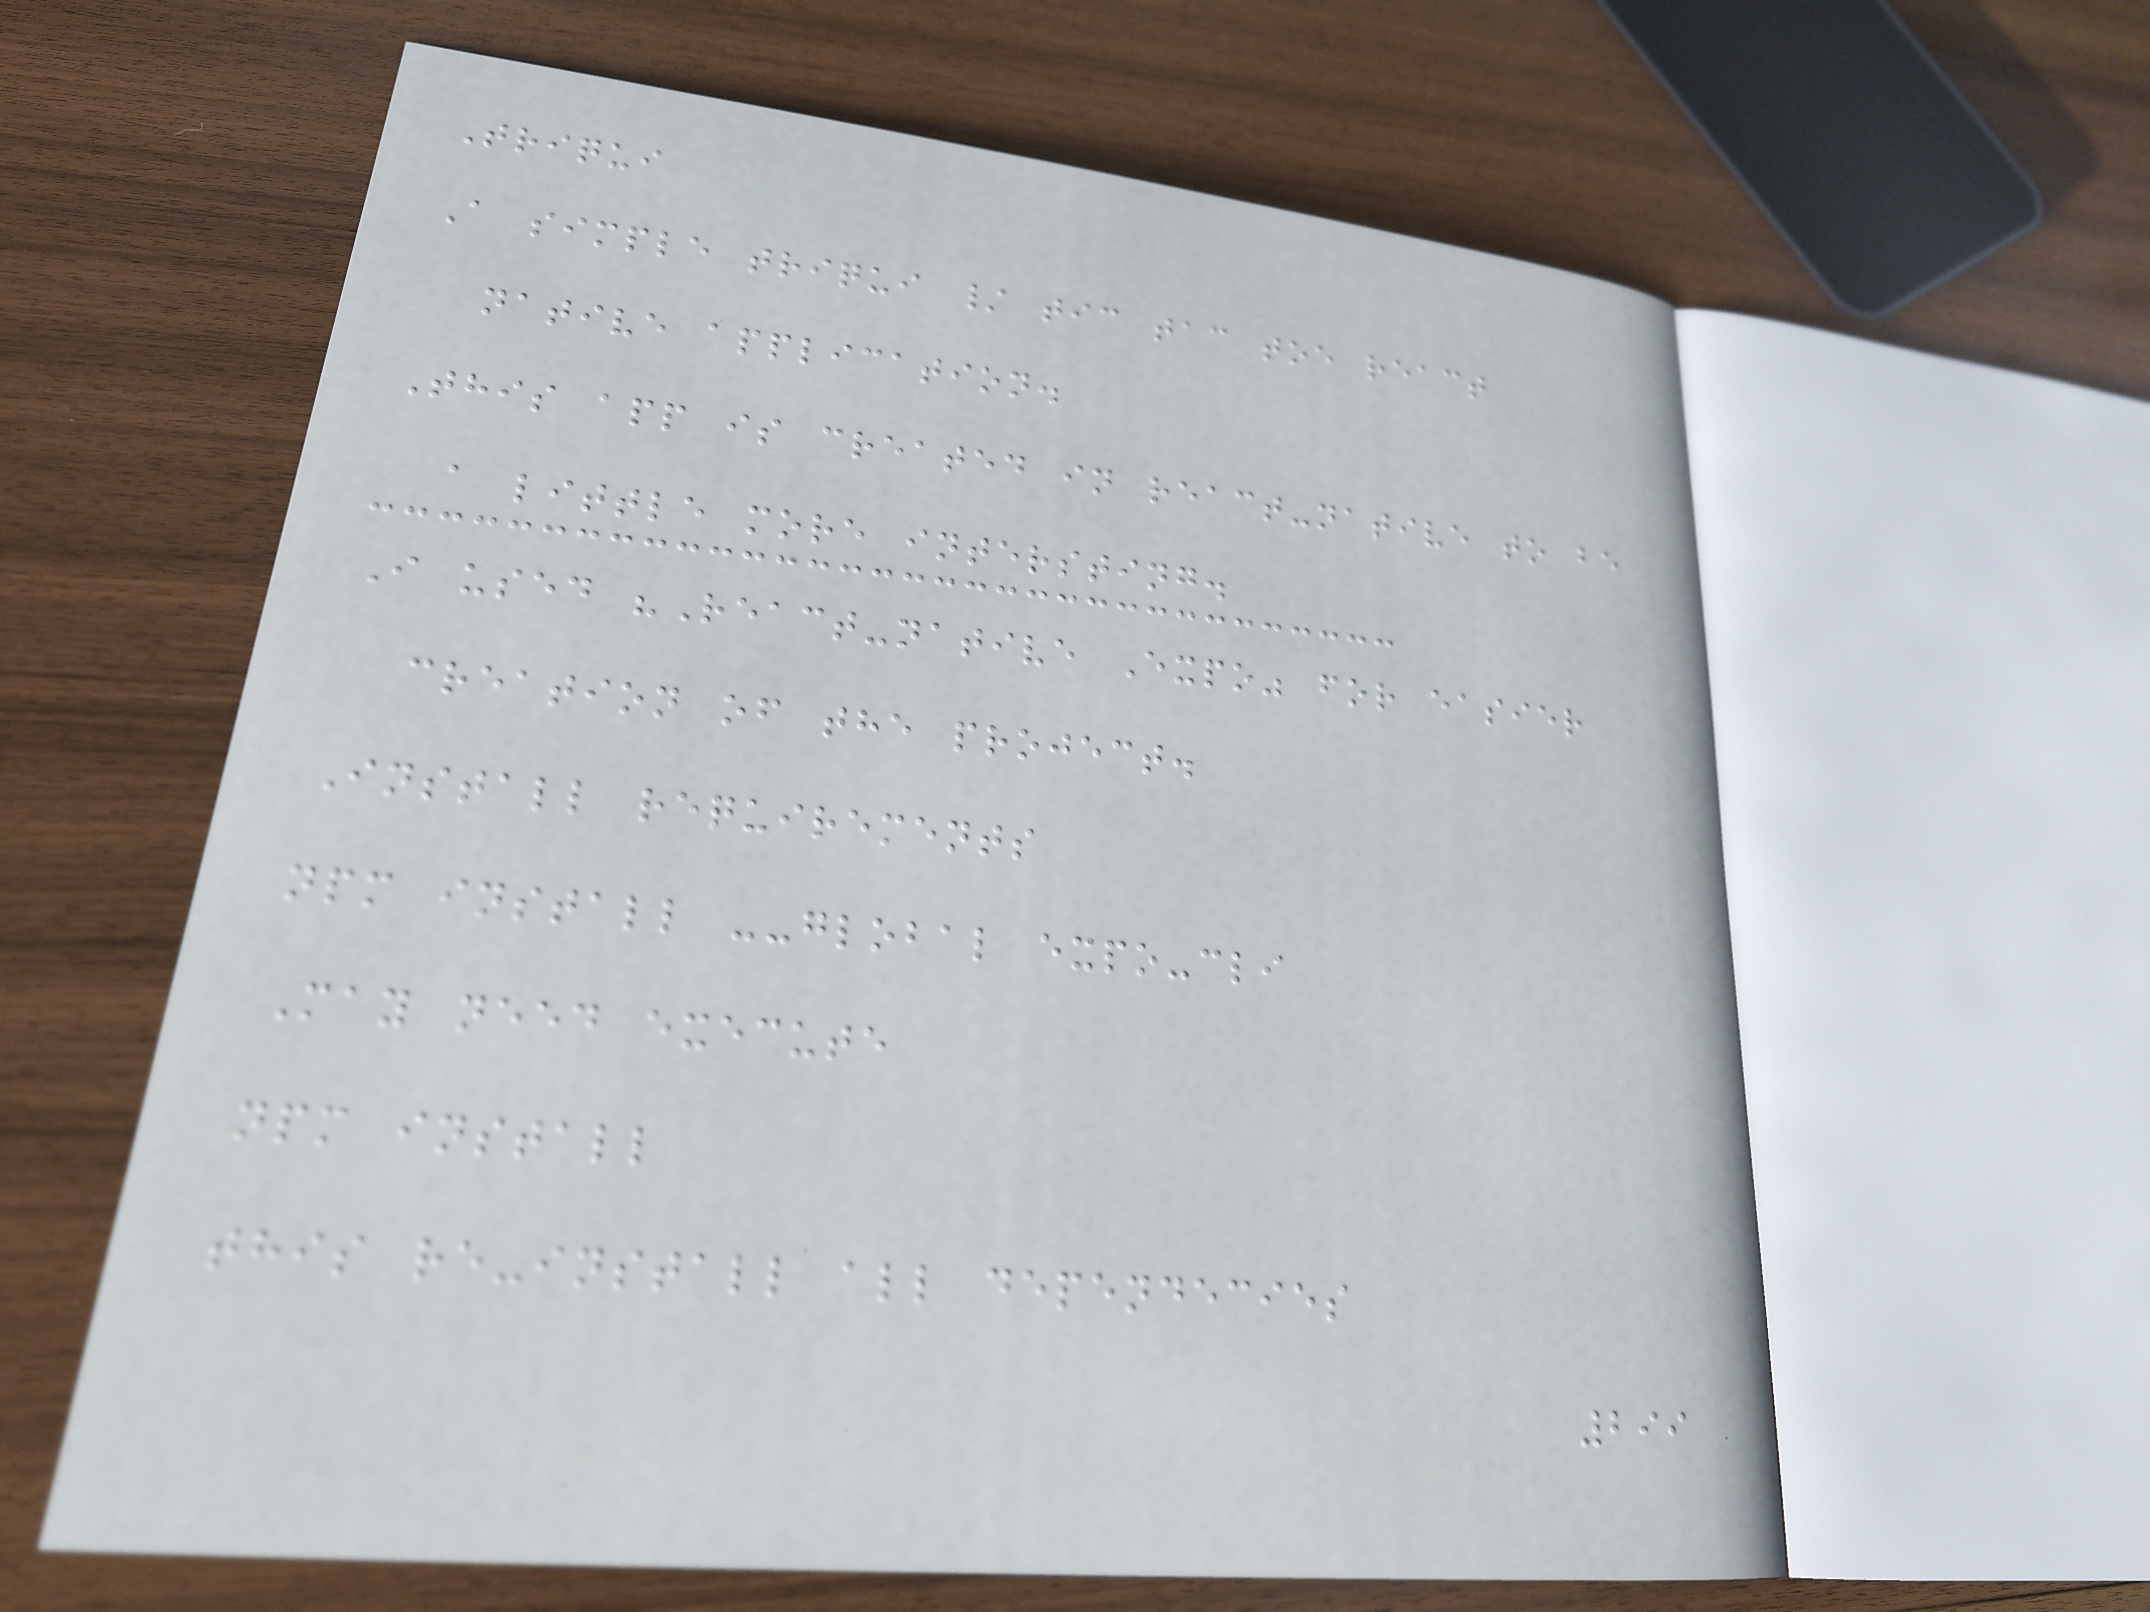Triqui
A simple triqui / tic tac toe react
native application.
This app is created in react-native to be
a little more intersting.
I used "React-native Expo" for easier
creation of the project.
Install requirements
npm install --global expo-cli
May need execute
npm install
this re-install all dependecies
299
